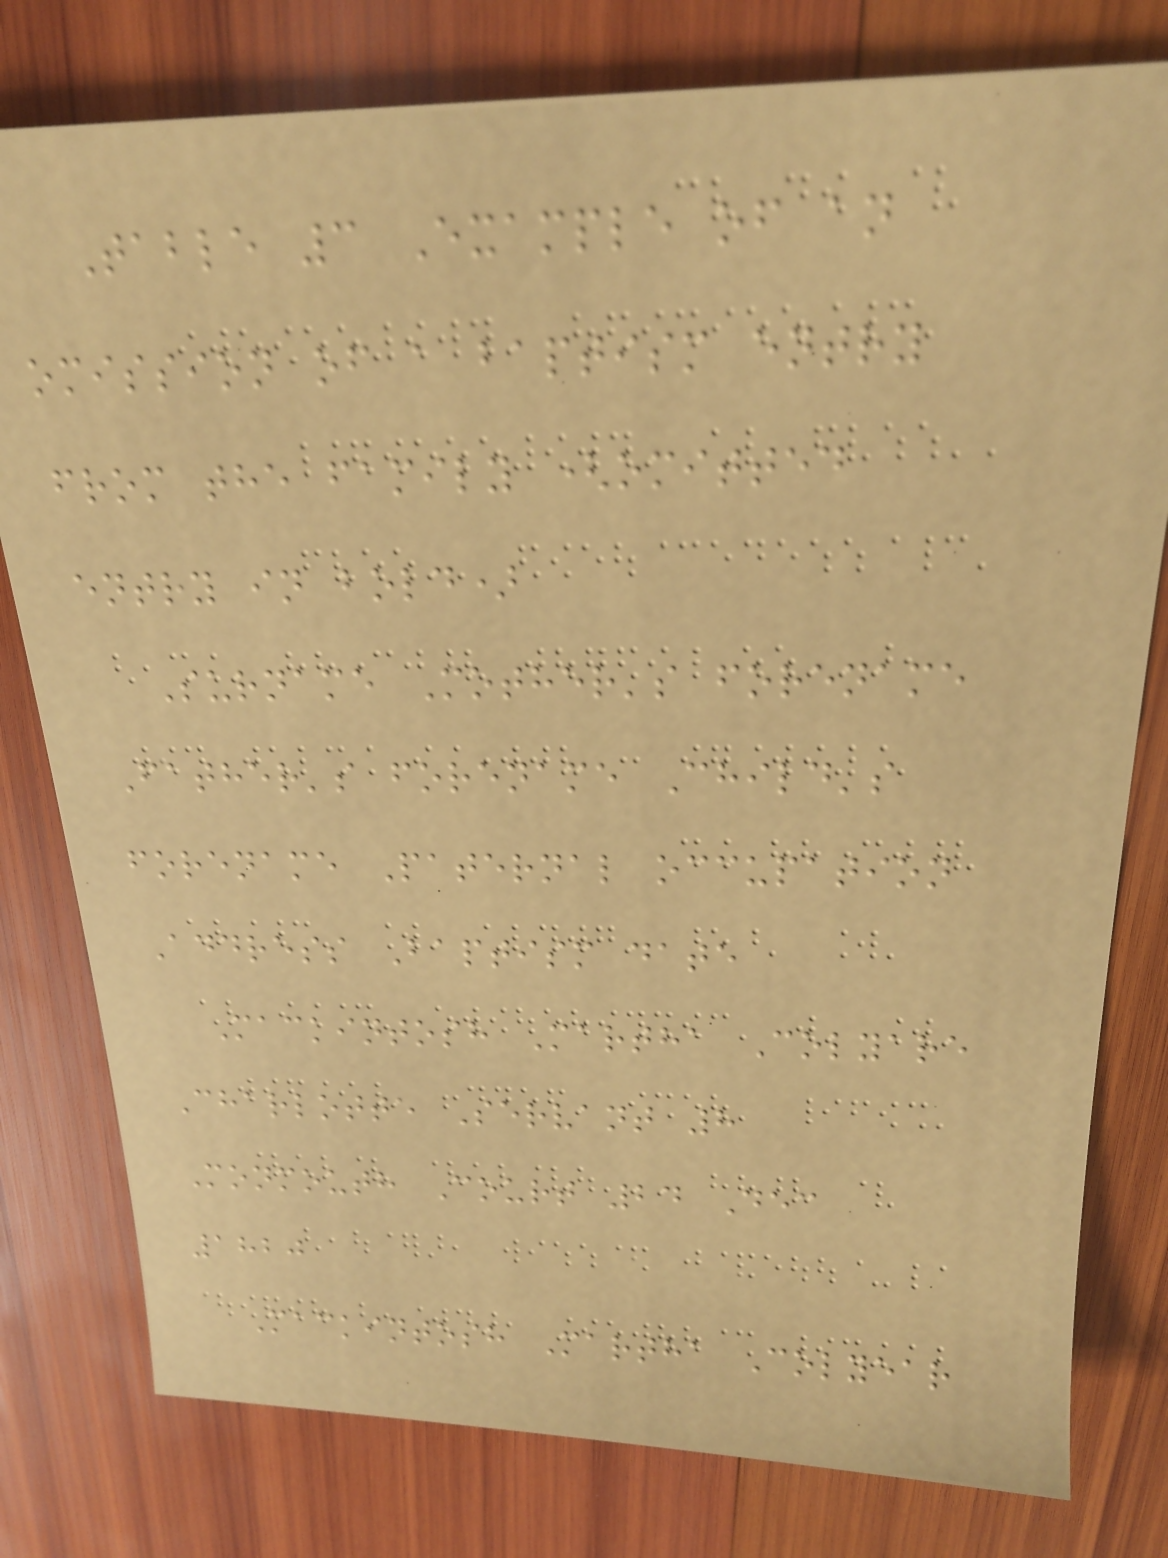Table 3 Example of an
omission of a baptism entry
from the family (omitted
entry in bold)
Surname Mother's forename
Father's forename Child's
forename Paternal occupation
Address Baptism date
Mackintosh Martha Colyare
Charlotte Servant 8
Monmouth Court 24 Dec
1820
Mackintosh Martha Colyear
